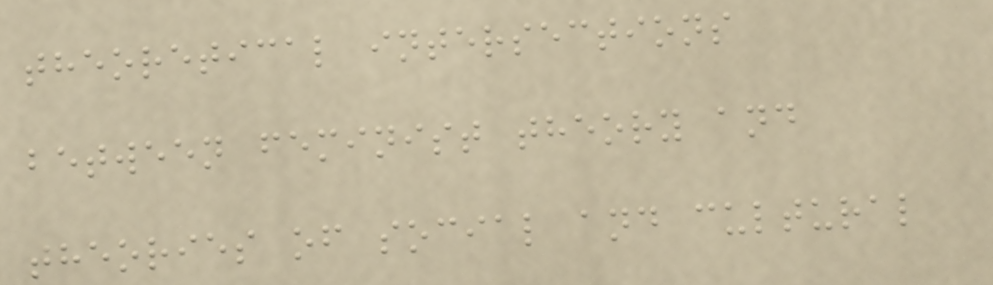theoretical intersections
between feminist theory and
theories of social and cultural
